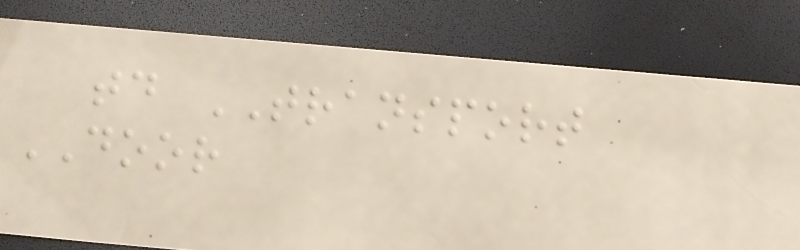td TRANSPORT
DOOR
